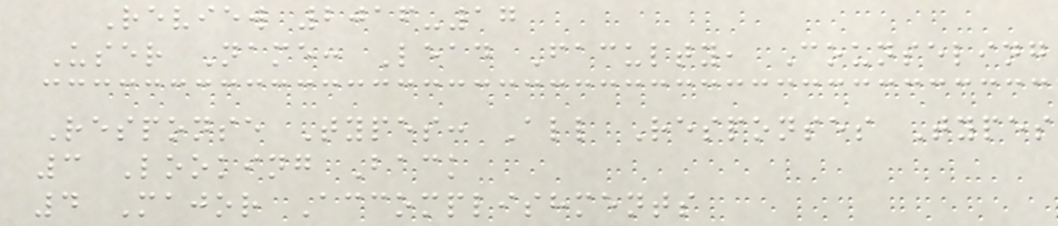Review 2016-17
User Name: Lead Faculty, Counseling
Response Types: All Responses Types
3 Looking Back
4 Major Accomplishments
